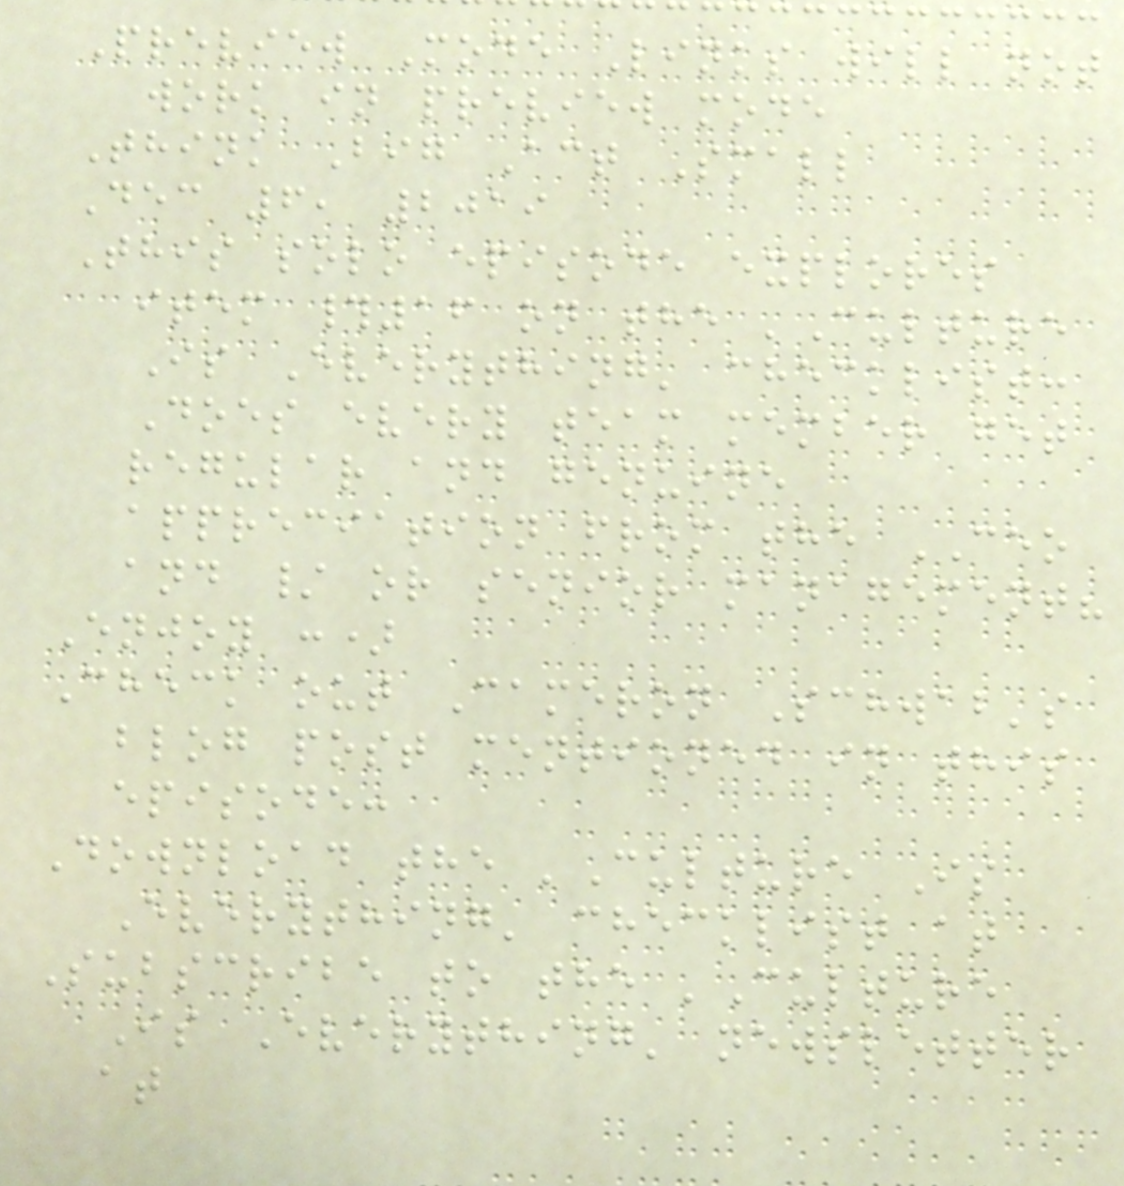Preview Mode Links will not
work in preview mode
Think Big Act Small
Dec 6, 2019
This solo episode explores
item #16 on the 'Culture
Is Everything' checklist:
Does every team member get
regular and genuine
appreciation from the CEO
and / or senior management?
Enjoy :)
Check out Cameron Schwab's
blog post mentioned in this
episode:
Download the 'Culture Is
Everything' checklist at
Subscribe to the 'Culture
Is Everything' newsletter
at
